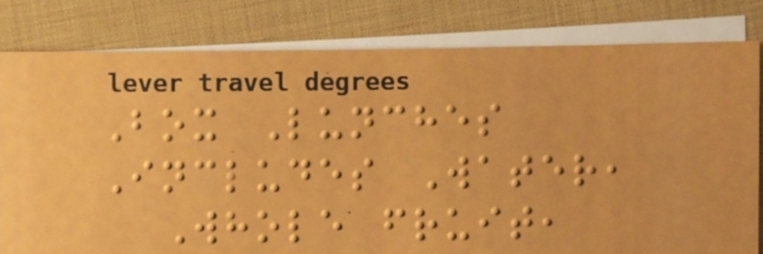Box Lunches
Includes Water,
Whole fruit,
